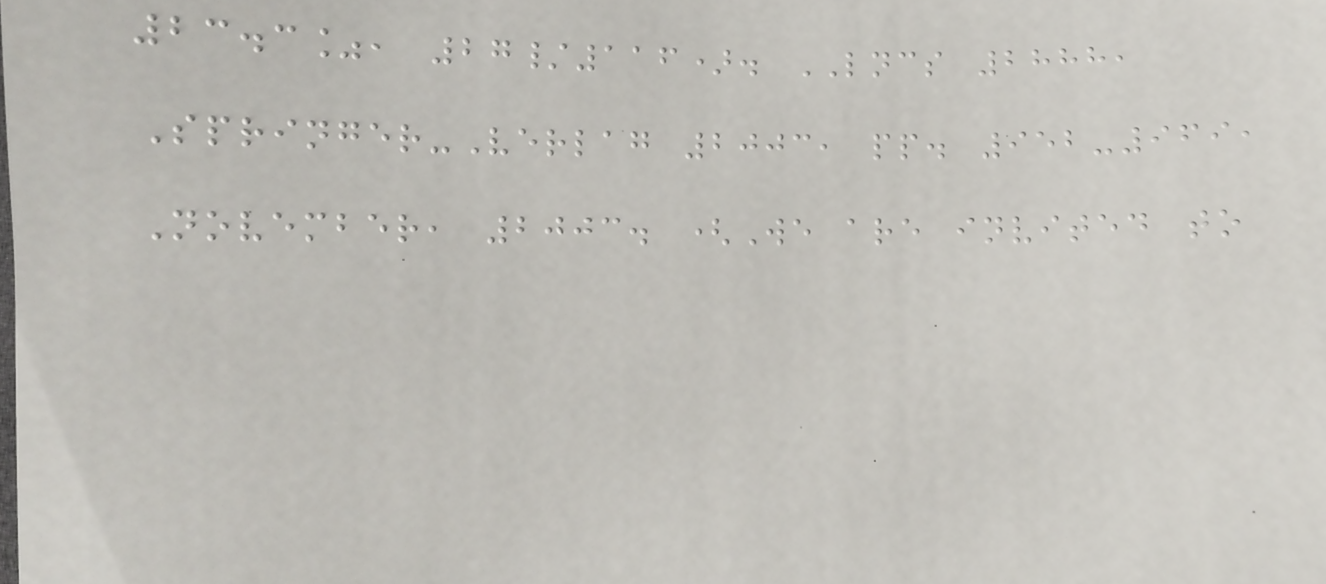23.3%, 27/116). LNCS 2888,
Springer-Verlag 2003, pp. 952-969,
November, 2003. (We are invited to
